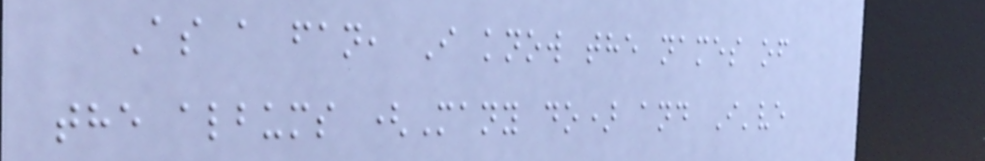As a fan, I know the names of
the albums (Many do) and I've
